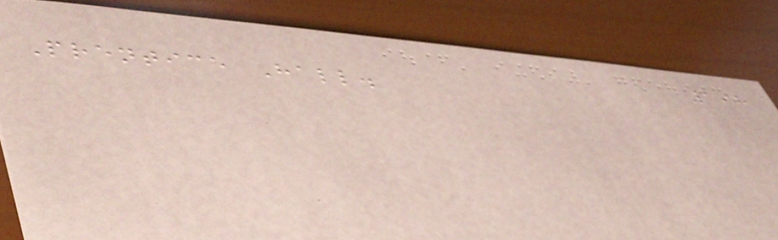198
Prentice Hall.
